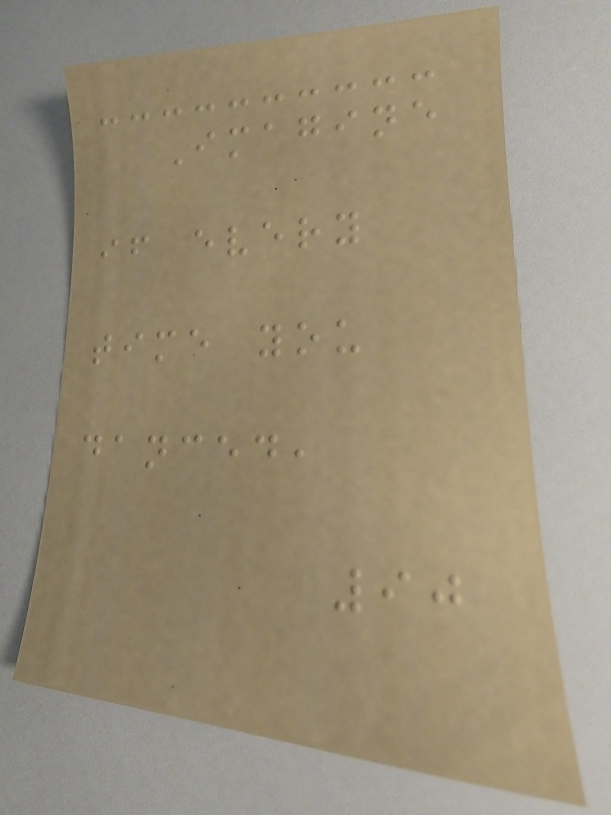Imagine
if every
time you
danced,
90
